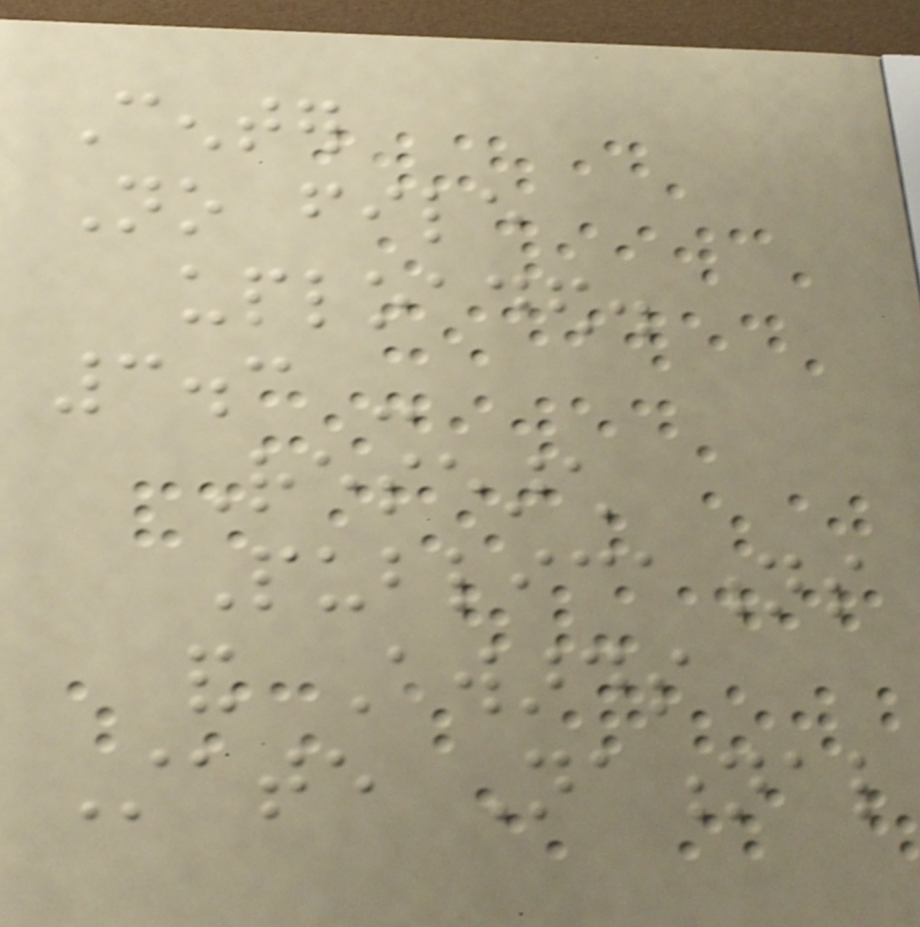Center
No file
uploaded.
3.3 -
Research
Publications
and Awards
State National
